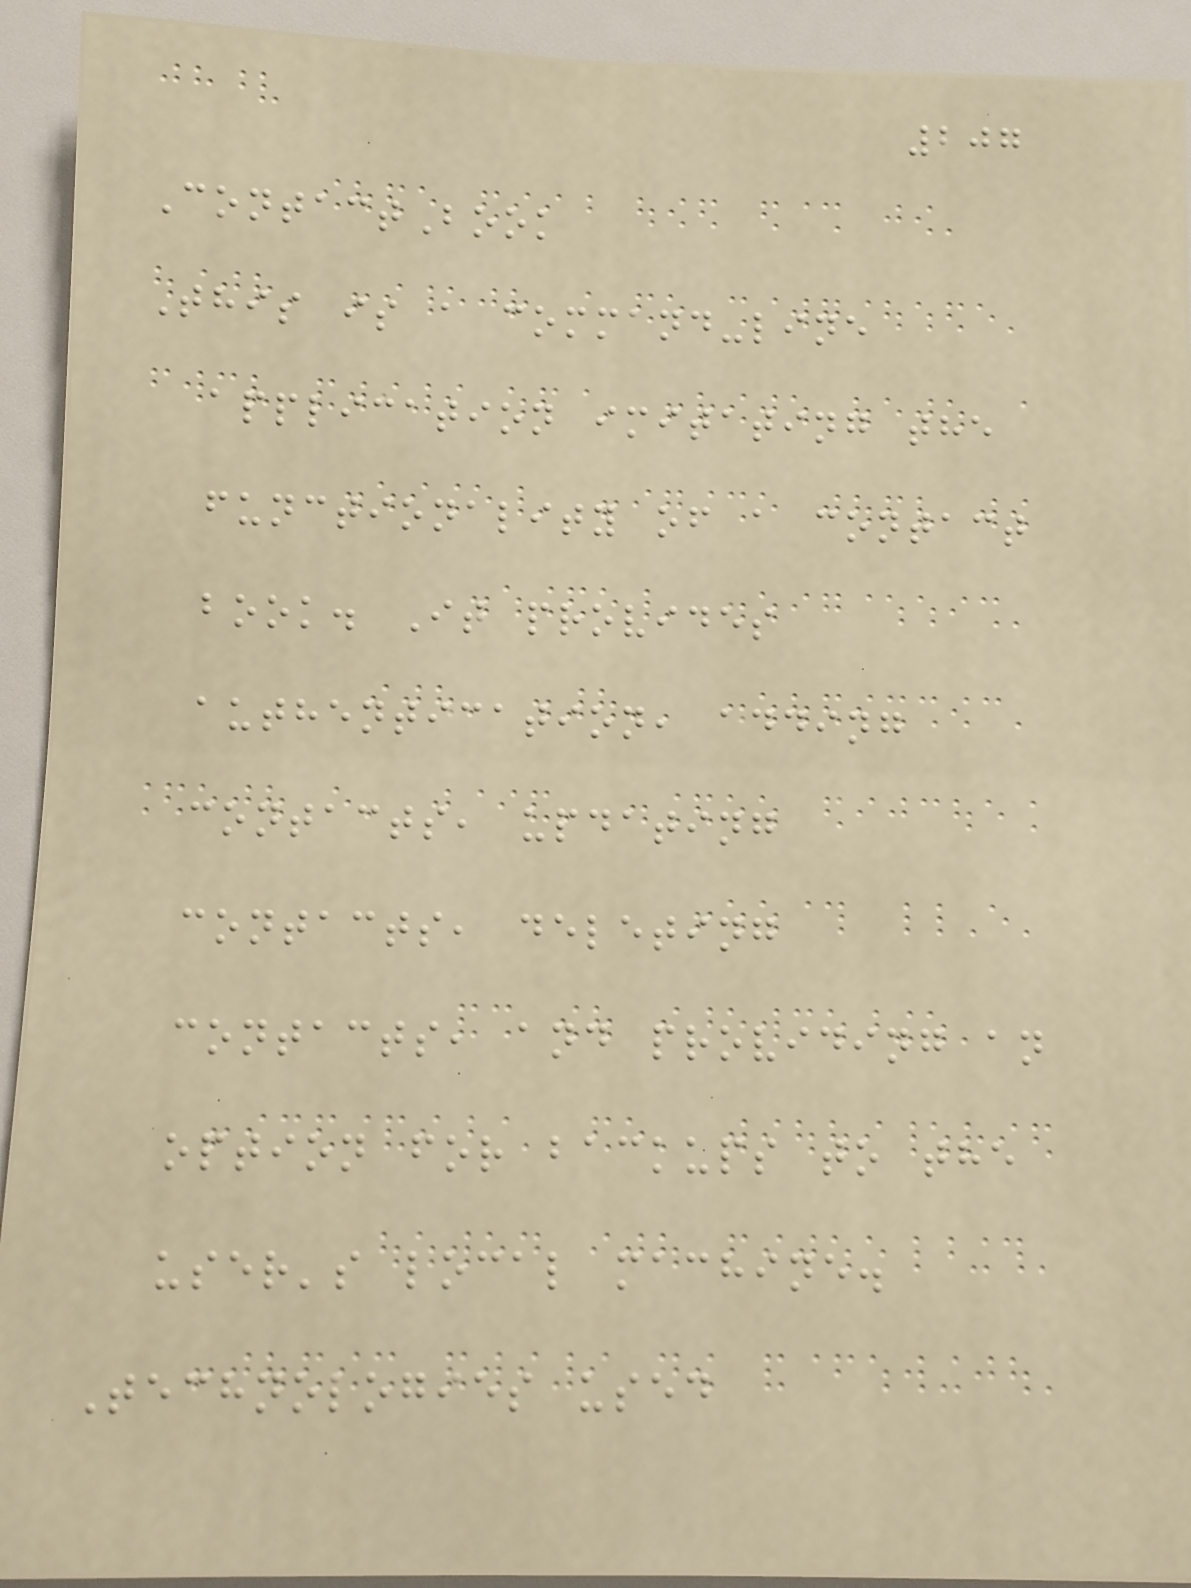207
ContactBook
This is a command-line
application imitating the
functionality of a contact
book. It provides
authentication, adding
contacts, updating
contacts, deleting
contacts, and providing an
option for backups to the
user's local machine.
Technologies used
